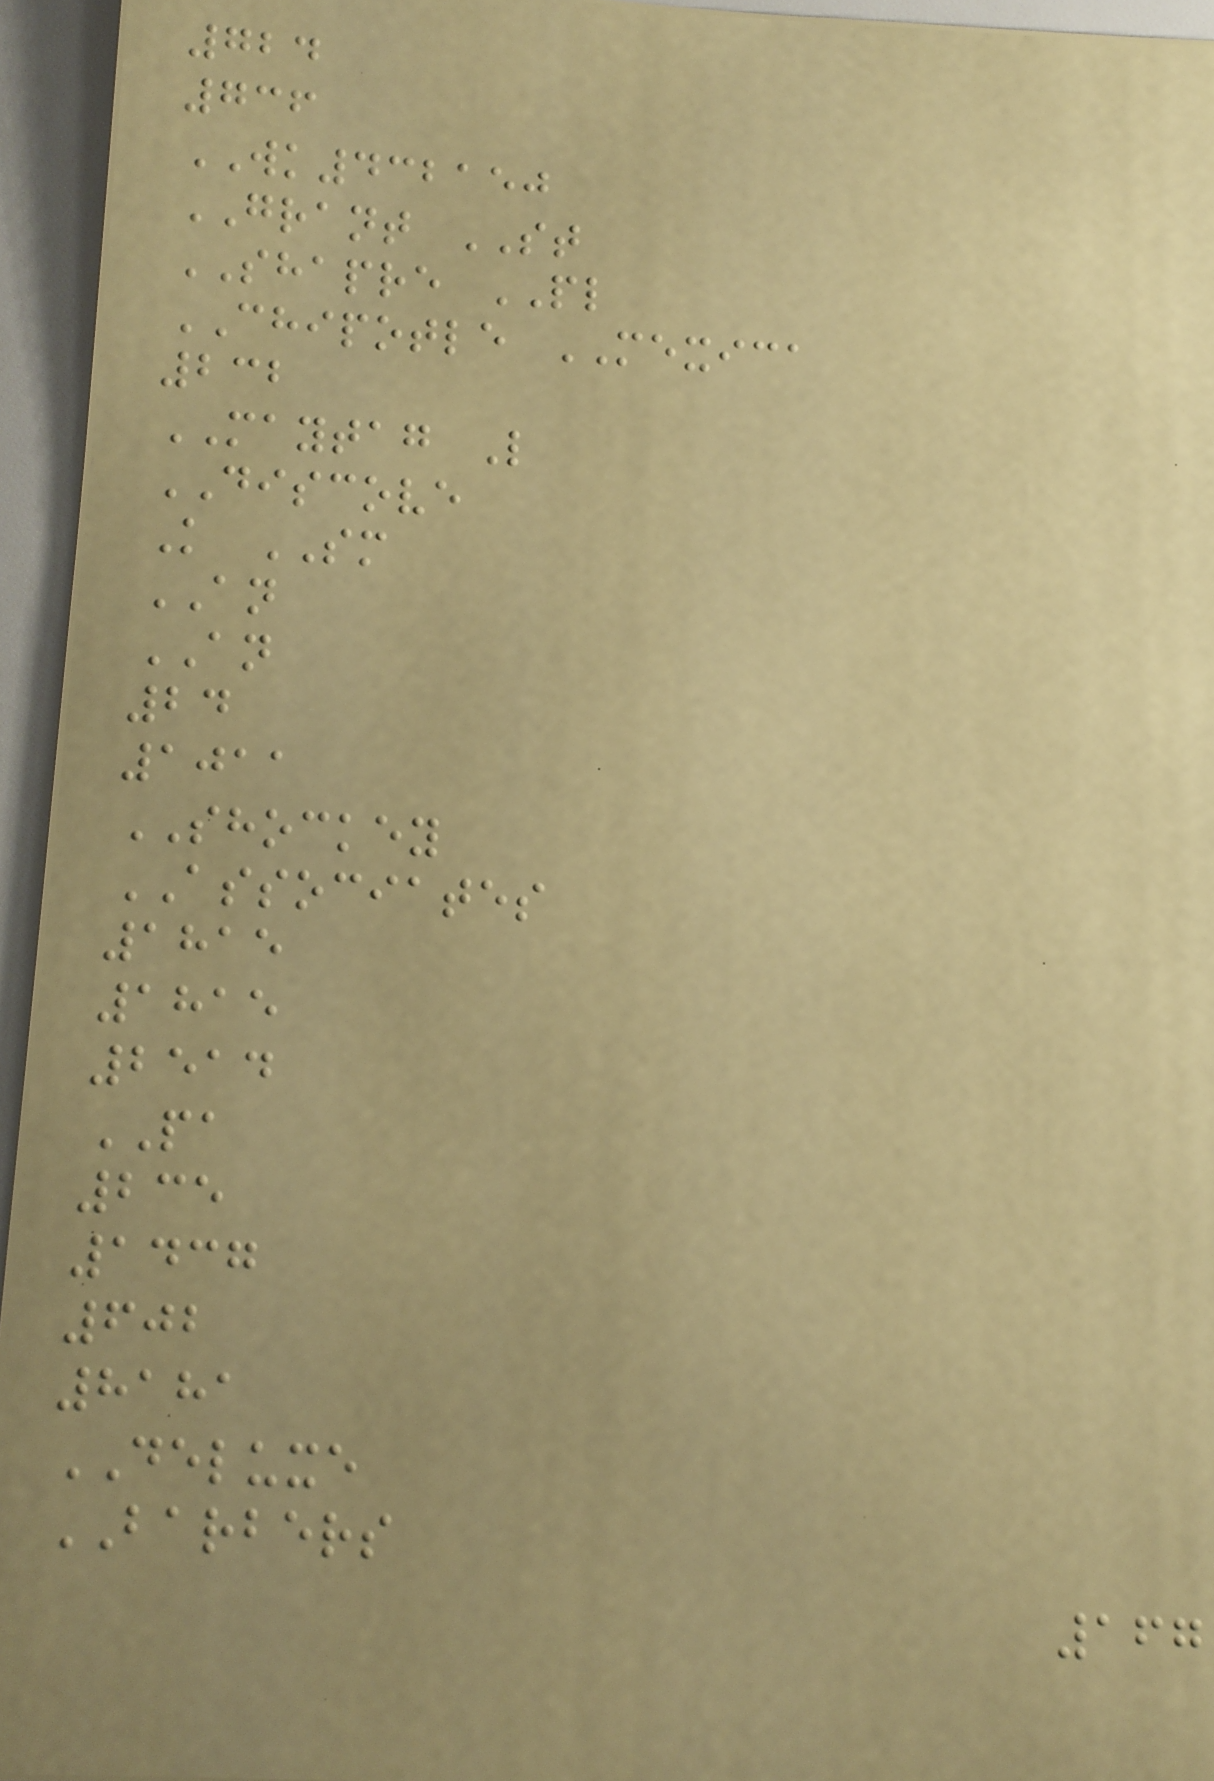724
736
WK432150
GRANT ST
SHAPRE PL
CHIPOTLE MEXICA
232
MAYTAG L
DISCOVE
K SM
AN
AN
24
1011
SHOCKEY
ASSOCIATES
1815
1815
2514
PA
235
1437
602
8181
DELUXE
BARBERS
167
